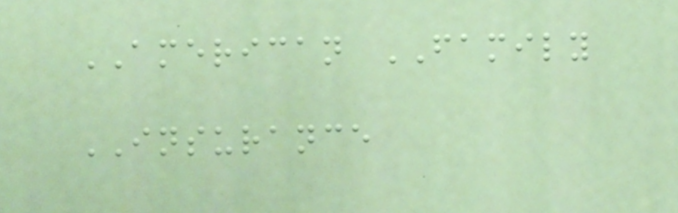AMERICAN FAMILY
INSURANCE
